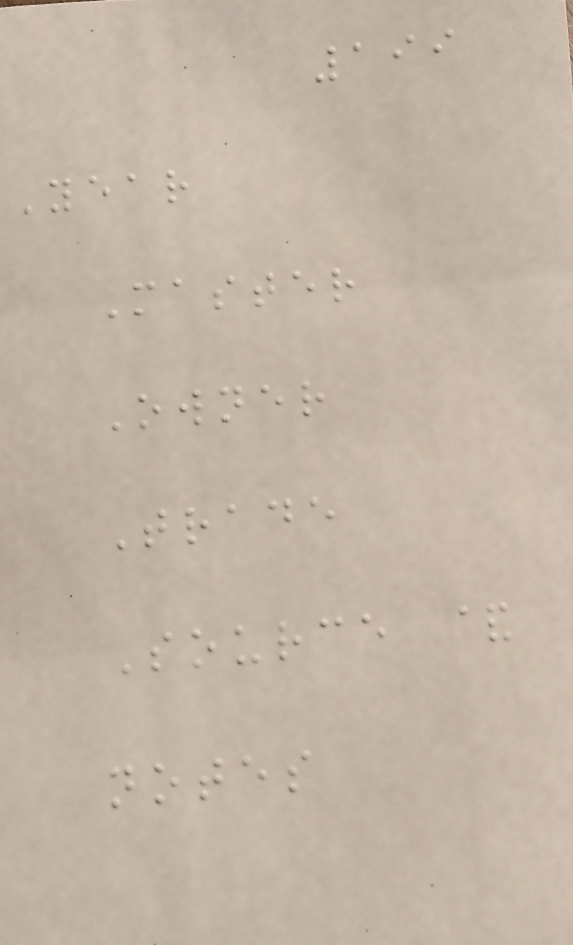199
Year
Master
Owner
Trade
Source &
notes
